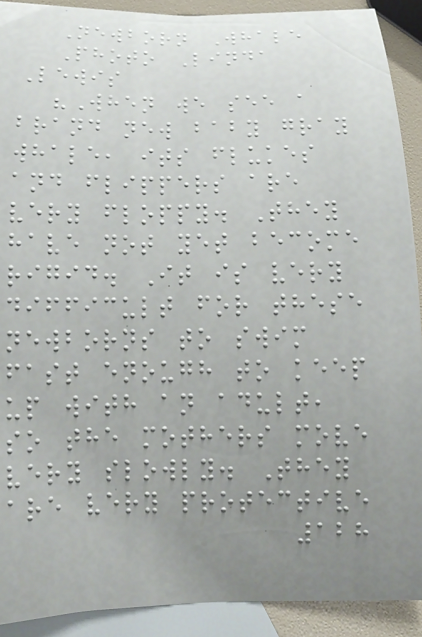Newborn Whale
Photo Linda
Lewis
"When we see a
brand new baby gray
whale, its flukes
and flippers are
very floppy. They
have not yet become
rigid. It is very
difficult for these
newborns to swim
fast enough to keep
up with an adult,
so the mothers move
very slowly. They
are very protective
128
